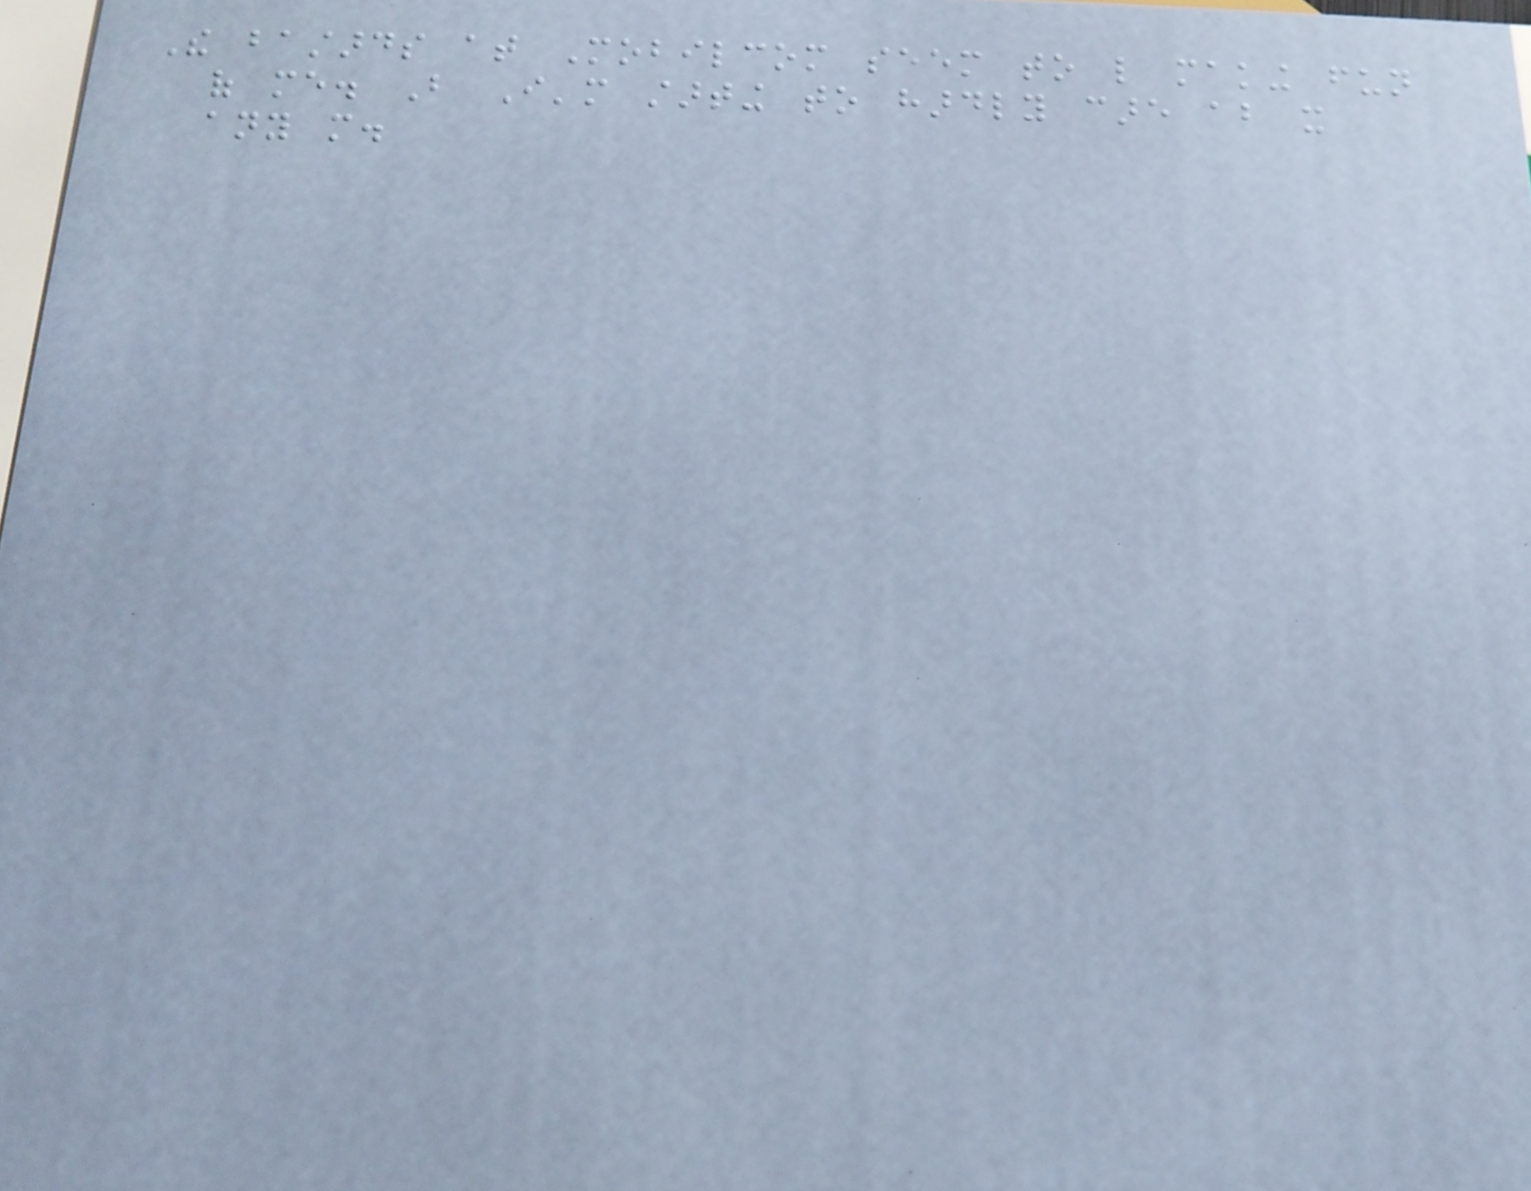The bastards at Mobilcom seem to like making fun
of me. But I'm starting to hardly care about it
any more.
